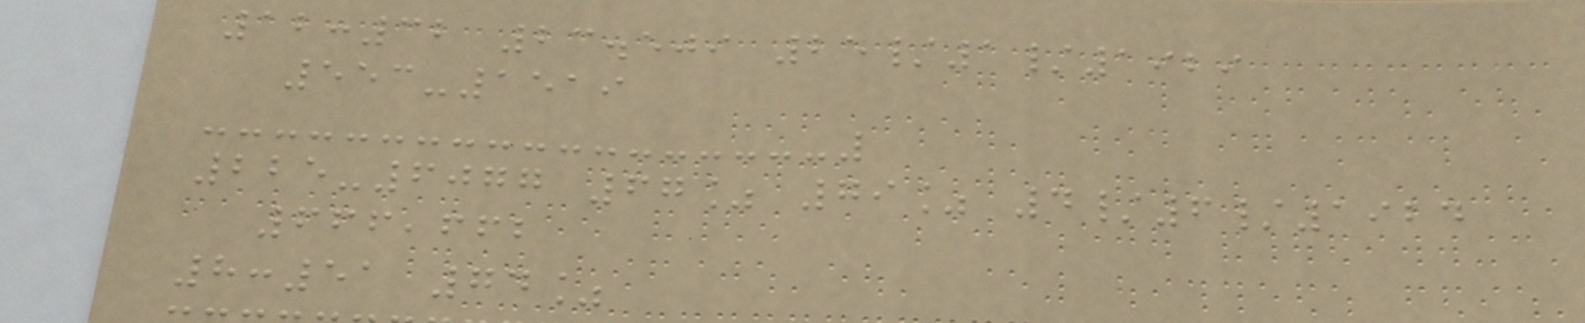12:32 23.509 25/1/1929
553-1519
225-6077 67% 79% 4/6/1924
666,662
8:51 74%
